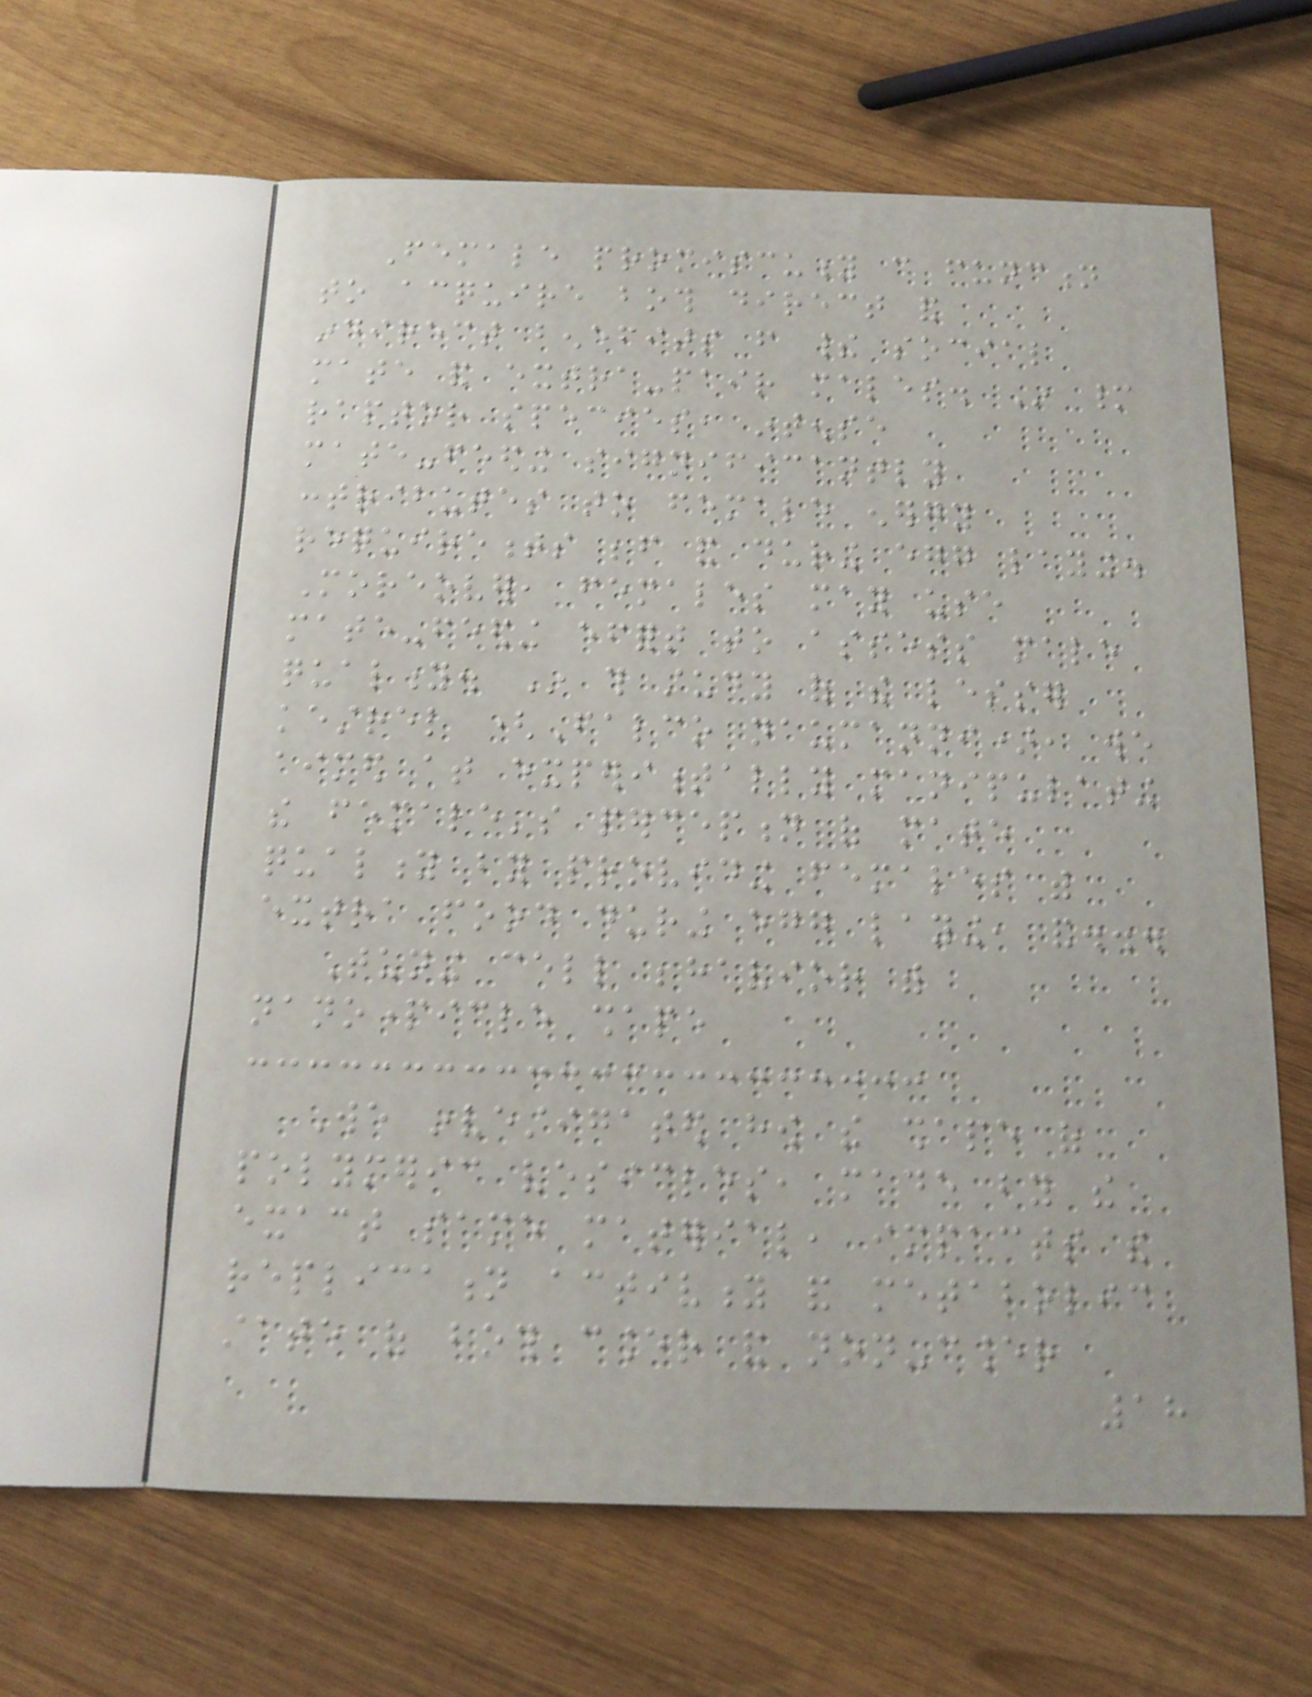Female promiscuity can function
to acquire both direct and
indirect benefits from their social
mate and extra-pair males. In many
raptor species, intense
mate-feeding significantly
contributes to female energy
requirements before and during egg laying.
Moreover, females may use
mate-feeding effort to assess male
quality. In this study of the lesser
kestrel (Falco naumanni), we
aimed at experimentally manipulating
the female's perception of mate
quality by providing females with
extra food during egg laying, and...
Tuning cell behavior with
nanoparticle shape
We investigated how the shape of
polymeric vesicles, made by the
exact same material, impacts the
replication activity and metabolic
state of both cancer and non-cancer
18
